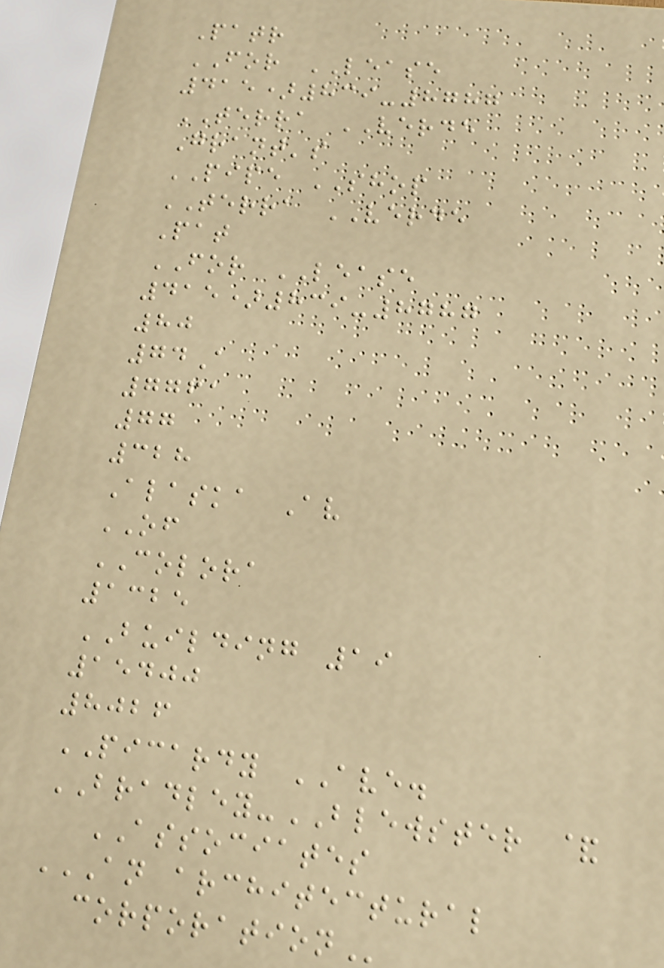Patr
FOR LEASE
415)839-8787
TERRA VERDE
Grant's
PIPE SHOP
TERRA VERDE
Pat
FOR LEASE
415)839-8787
80
74A
7761
77
328
Alaska Av
OF
COLORA
1325
BUILDING 19
15400
8026
PICARDY AVE.
BRADLEY-BLEWSTER &
ASSOCIATES
AN ARCHITECTURAL
CORPORATION
